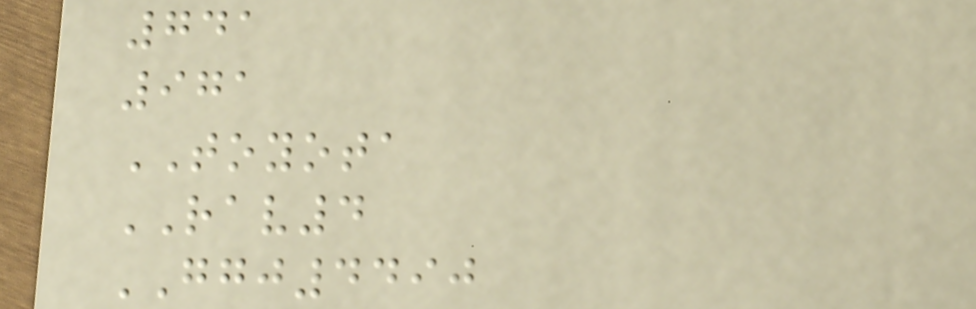741
971
TOYOTA
RAV4
GGJ4490
